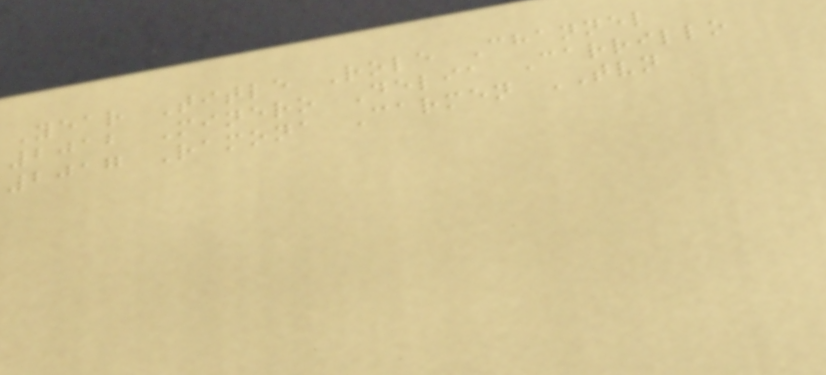Year Title Role Channel
2012 Minero Delia Carrillo
2017 Ramona Carmen TVN
